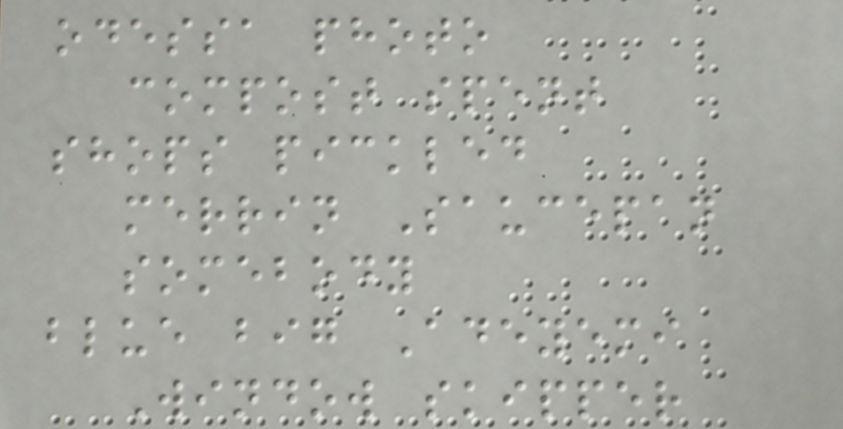odessa photo
compost spent
shops pickled
merrin Saucepan
somebody
blue big Adeyemi
Window skipper
